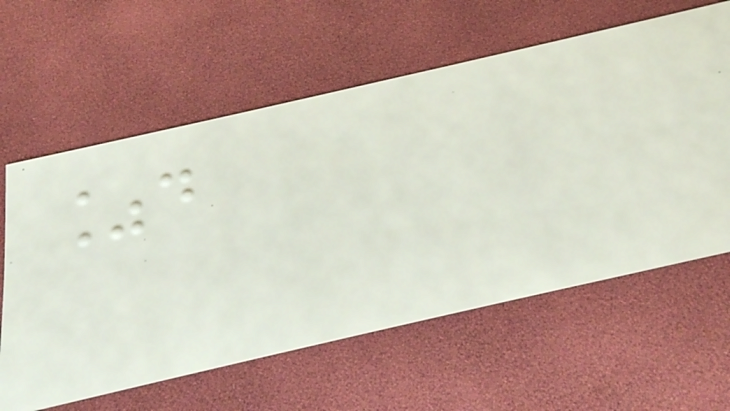%d
